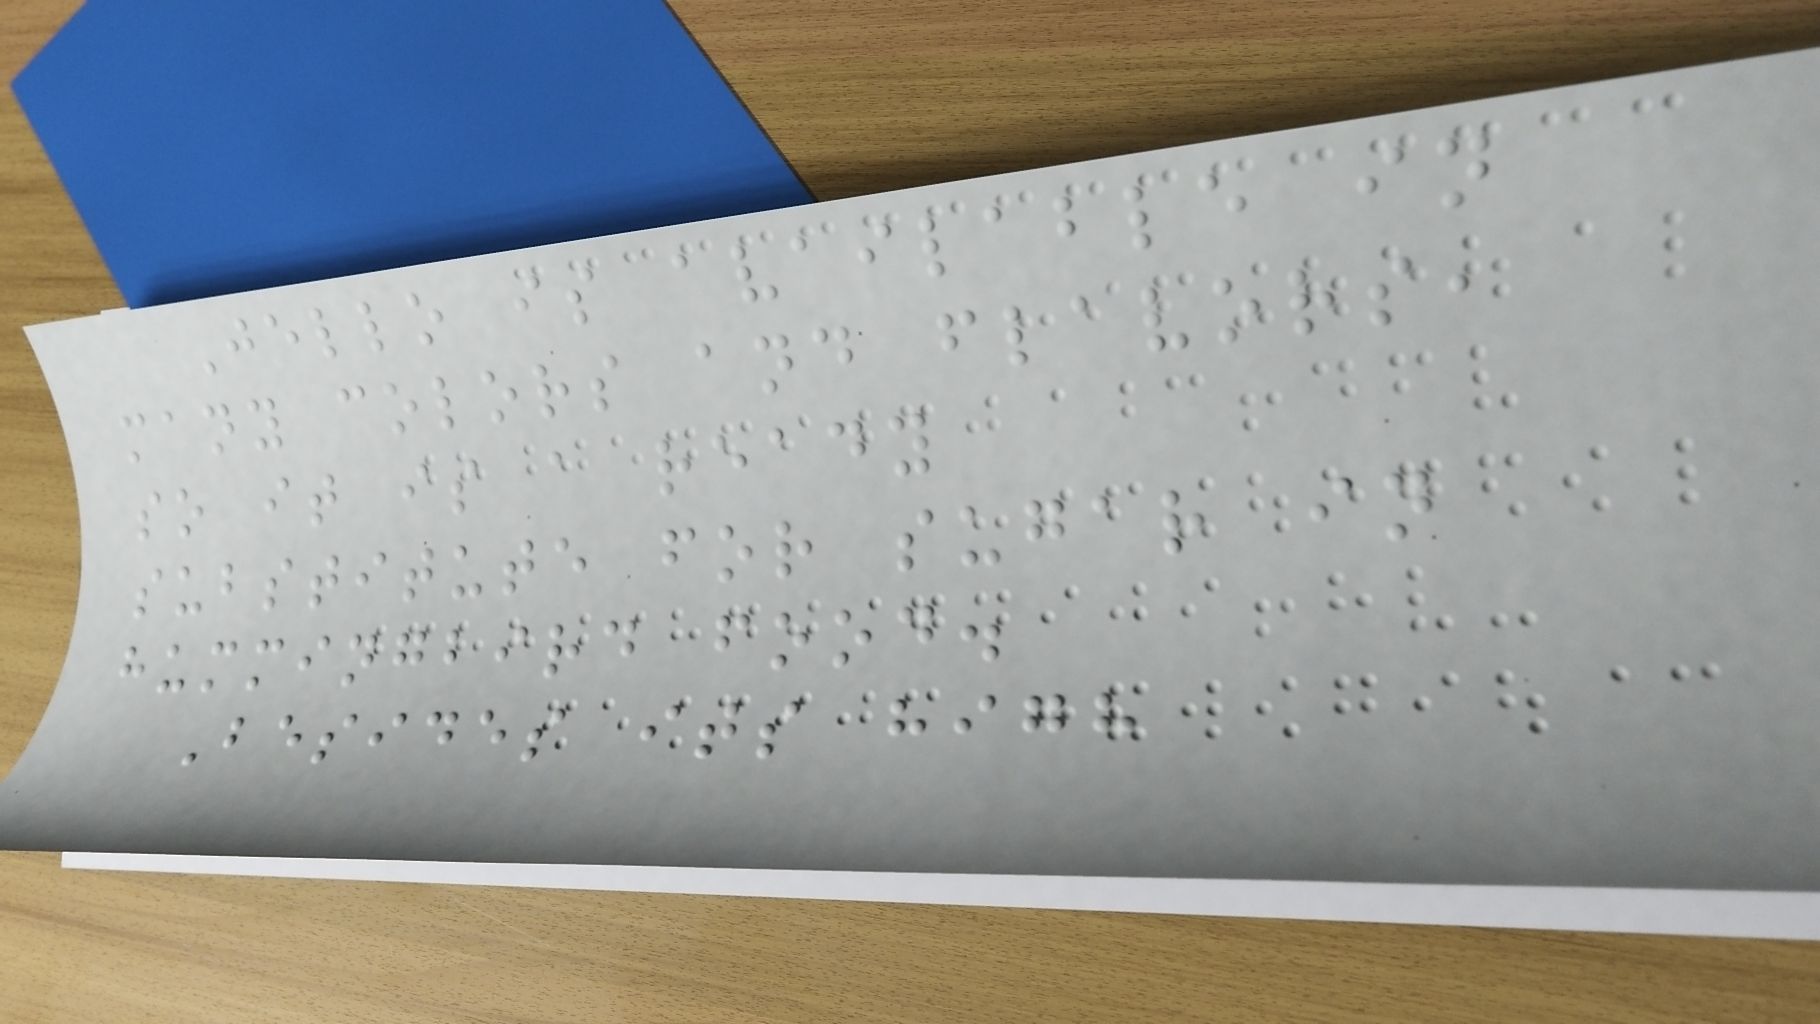Jello is available in
many colors and flavors,
so it is a ready
substitute for sugar in
hummingbird food.
Besides its high
